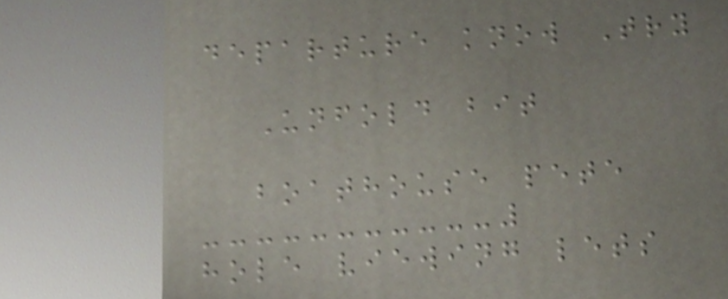departure know Try
Unfold bit
boathouse pete
hole viewing lets
